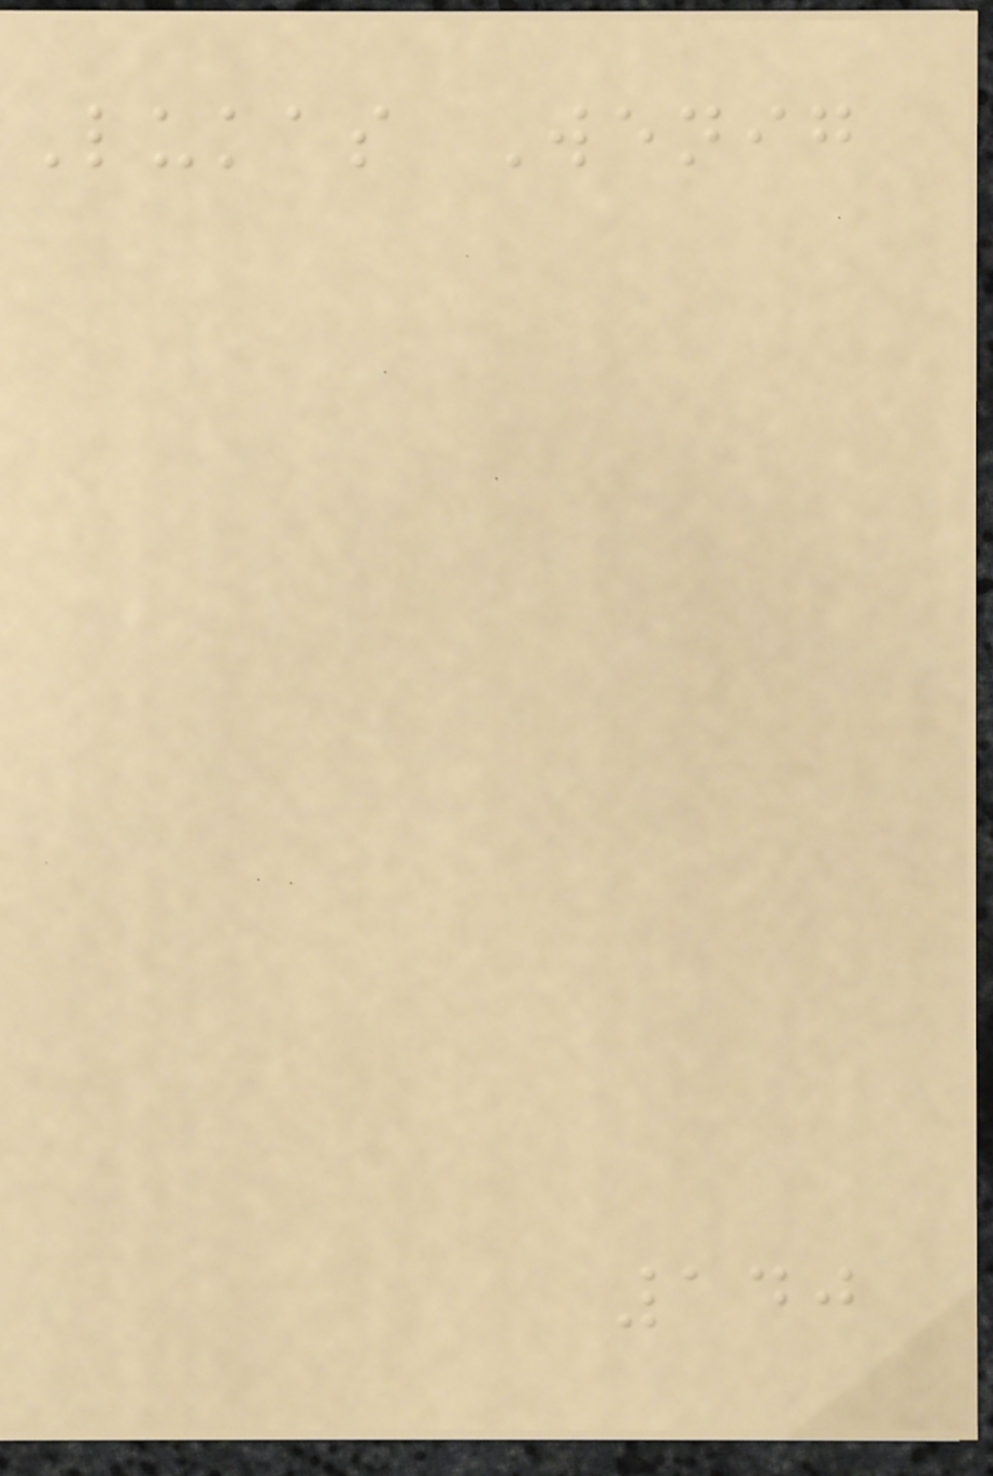Lukas Wenig
140
